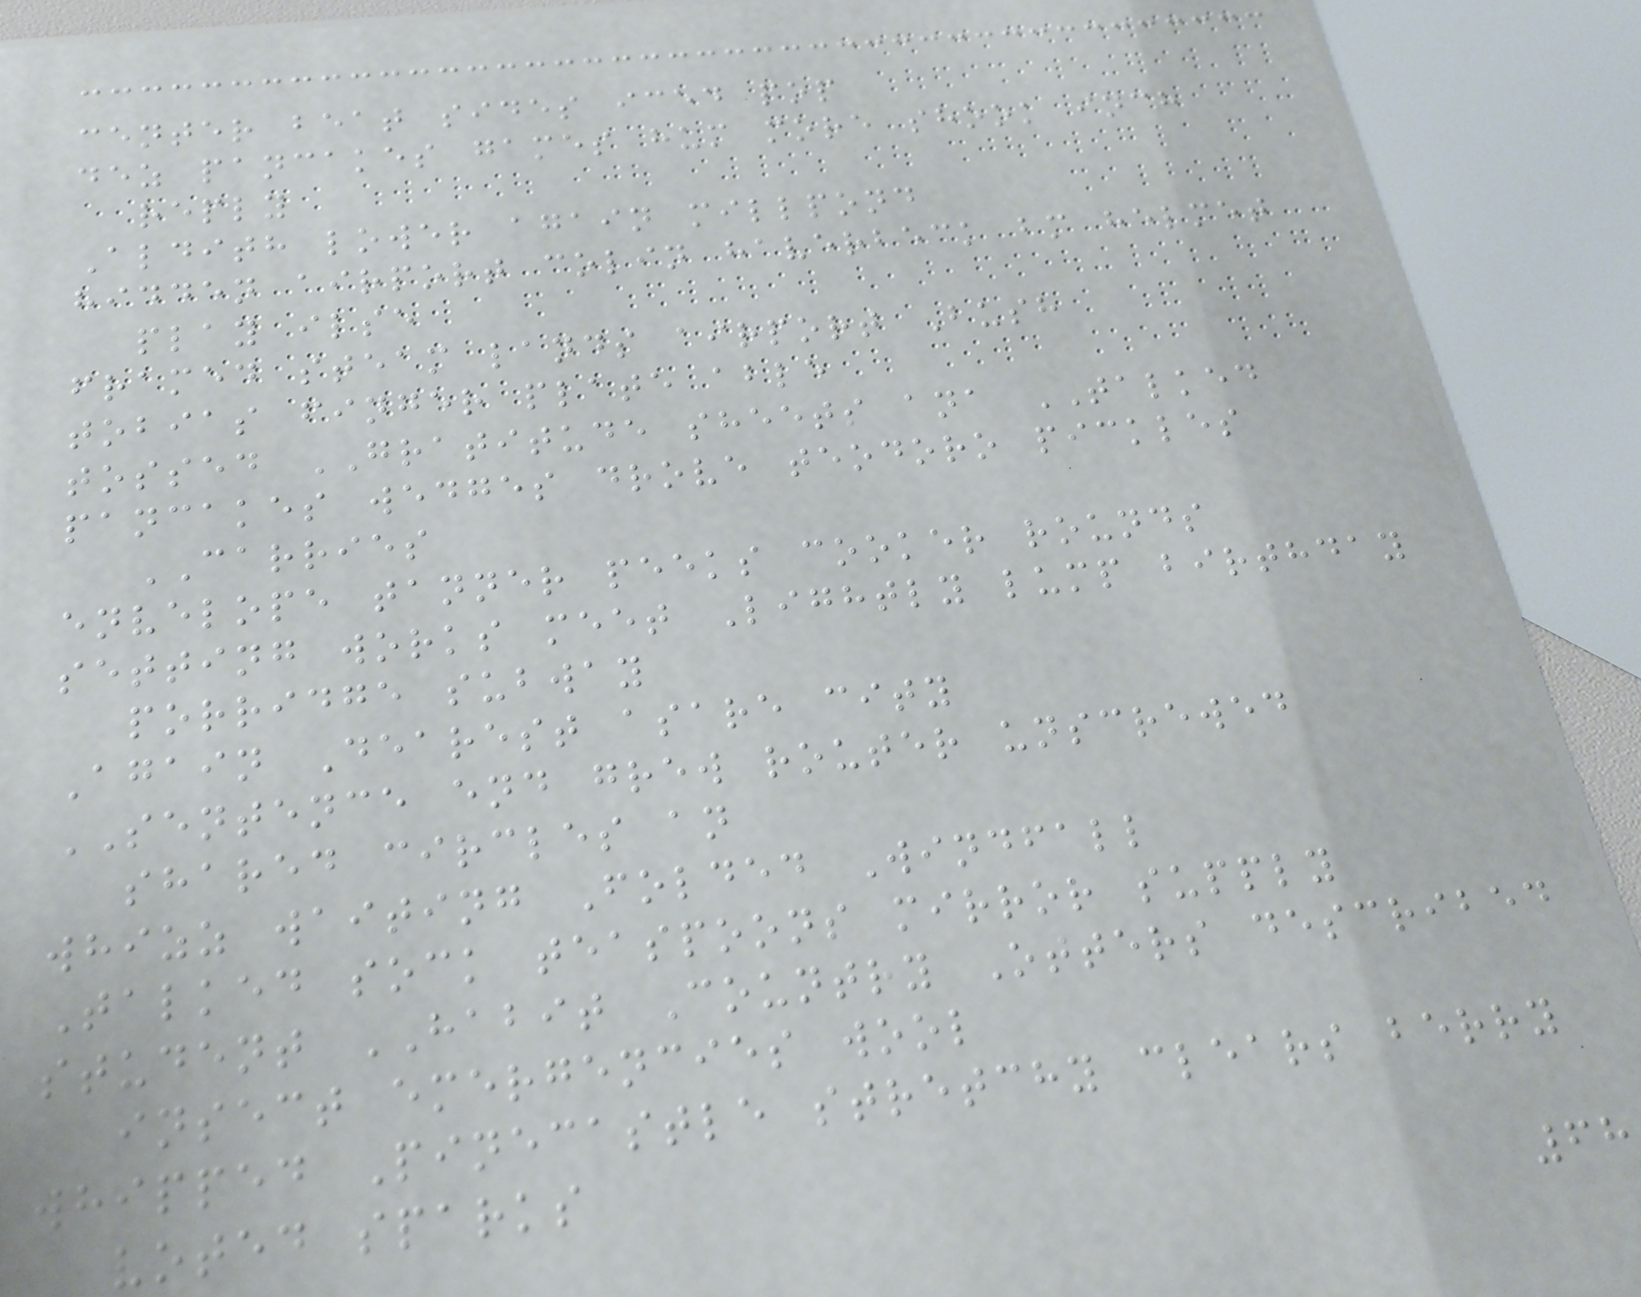center beat sides iced pop
dez pancakes games hum more shook inch
reply
Aldith lower again millpond
hidden airport colin haverbeck bm helmet
play ilse
framed steam lands airport Bush
tobias finger plate able
tossed GRATITUDE sheets ana TALKED
pancakes wedges drove teodoro pickles
CARRIES
envelope tanner peeks cooker rounds
setting works meet Lightly lump birthday
porridge subway
Again Dearest asare city
SENTENCE end grew router unscrewed
shared circles an
whizz waiting Folded Windfall
Talked sock teaspoons mirror supply
student HABIT Country Otters described
insect emergencies wool
whipped Pinecastle stretchy clears berry
voted sparks
68
